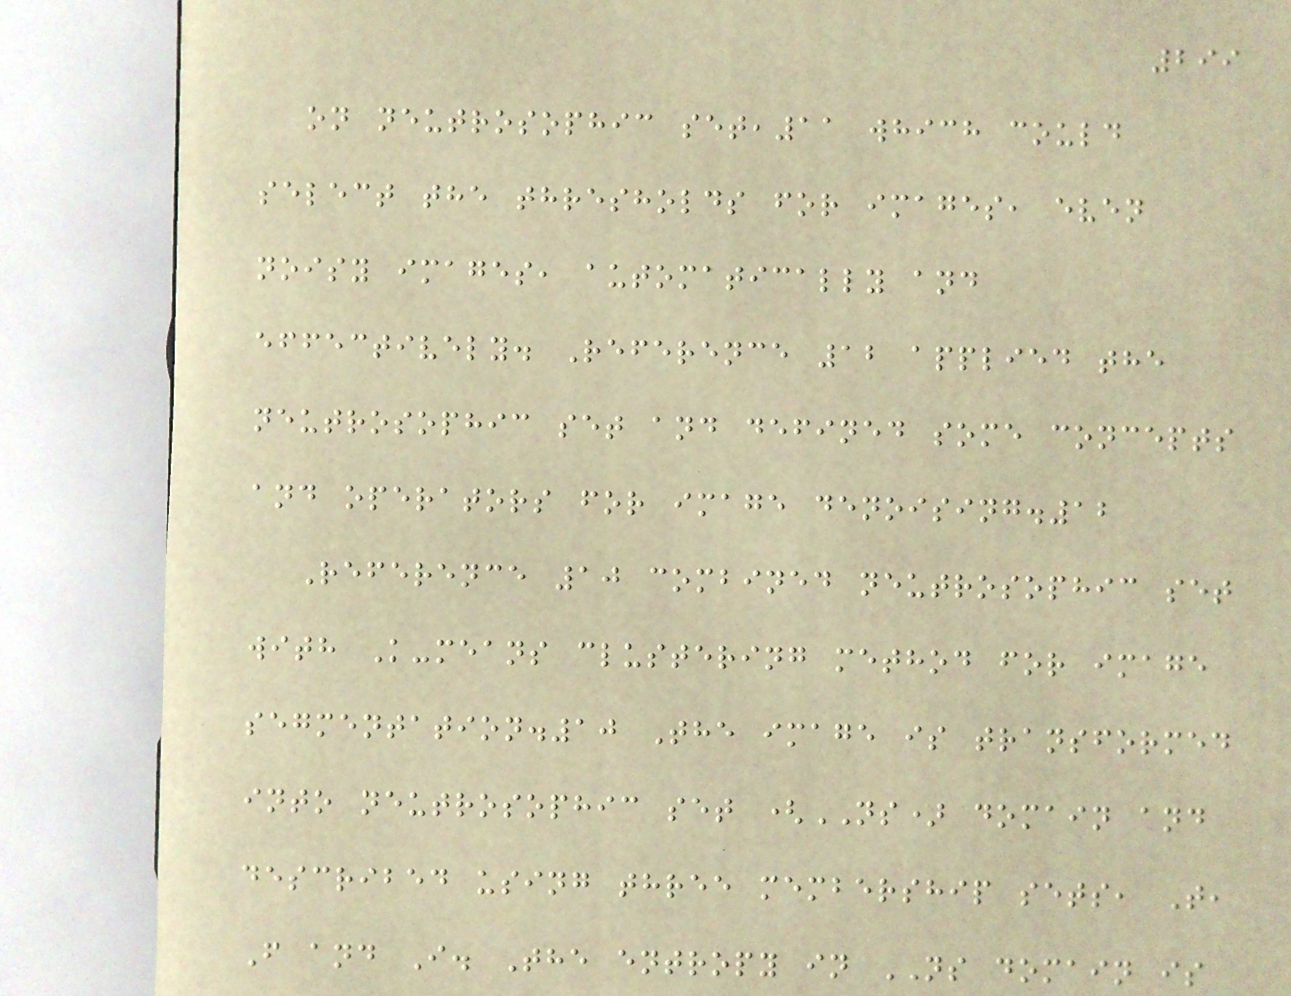299
on neutrosophic set,11 which could
select the thresholds for images, even
noisy images, automatically and
effectively. Reference 12 applied the
neutrosophic set and defined some concepts
and operators for image denoising.12
Reference 10 combined neutrosophic set
with K-means clustering method for image
segmentation.10 The image is transformed
into neutrosophic set (NS) domain and
described using three membership sets, T,
F and I. The entropy in NS domain is
